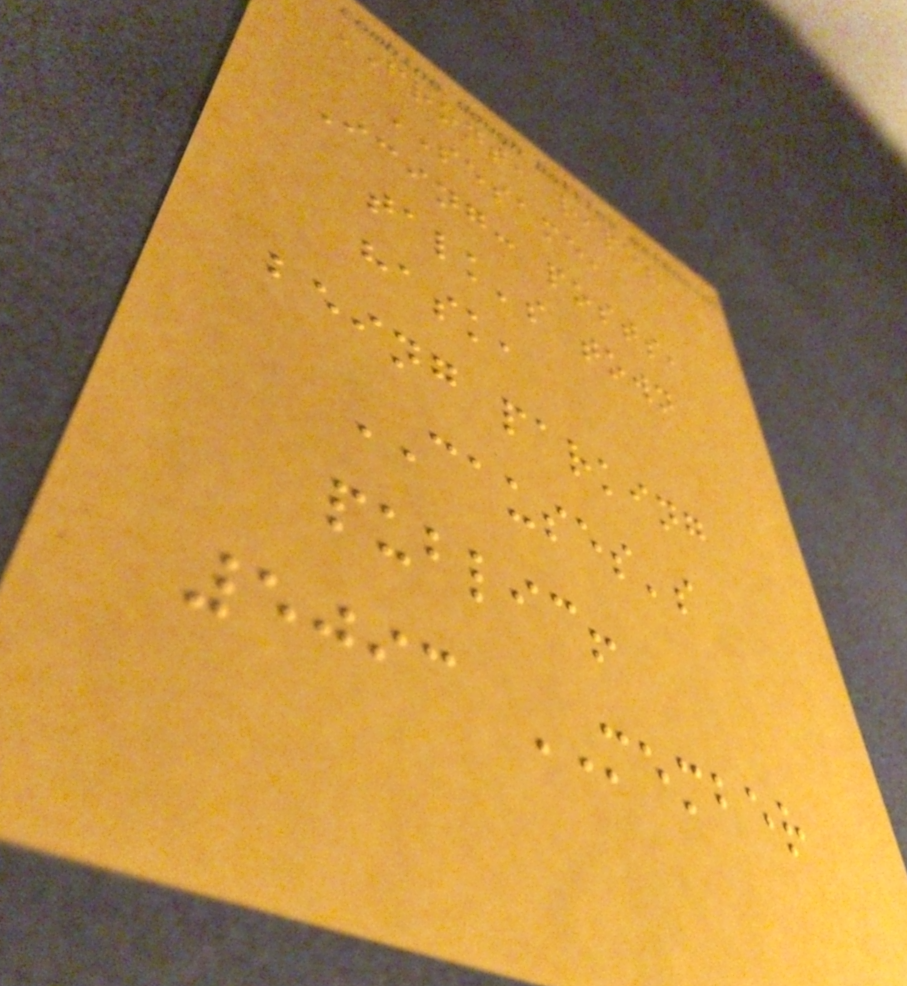FRONT, ripe?
SESAME,
Icing: posts,
talk's town
hask,
being parking
CAUSES's
public!
5093 MEMBER
